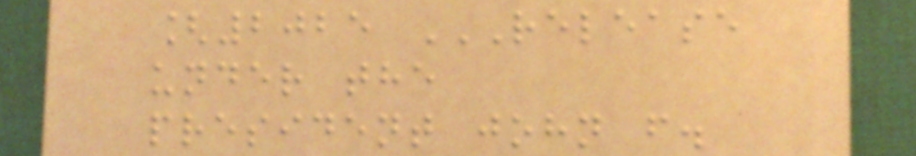[2025 RELEASE
UNDER THE
PRESIDENT JOHN F.
